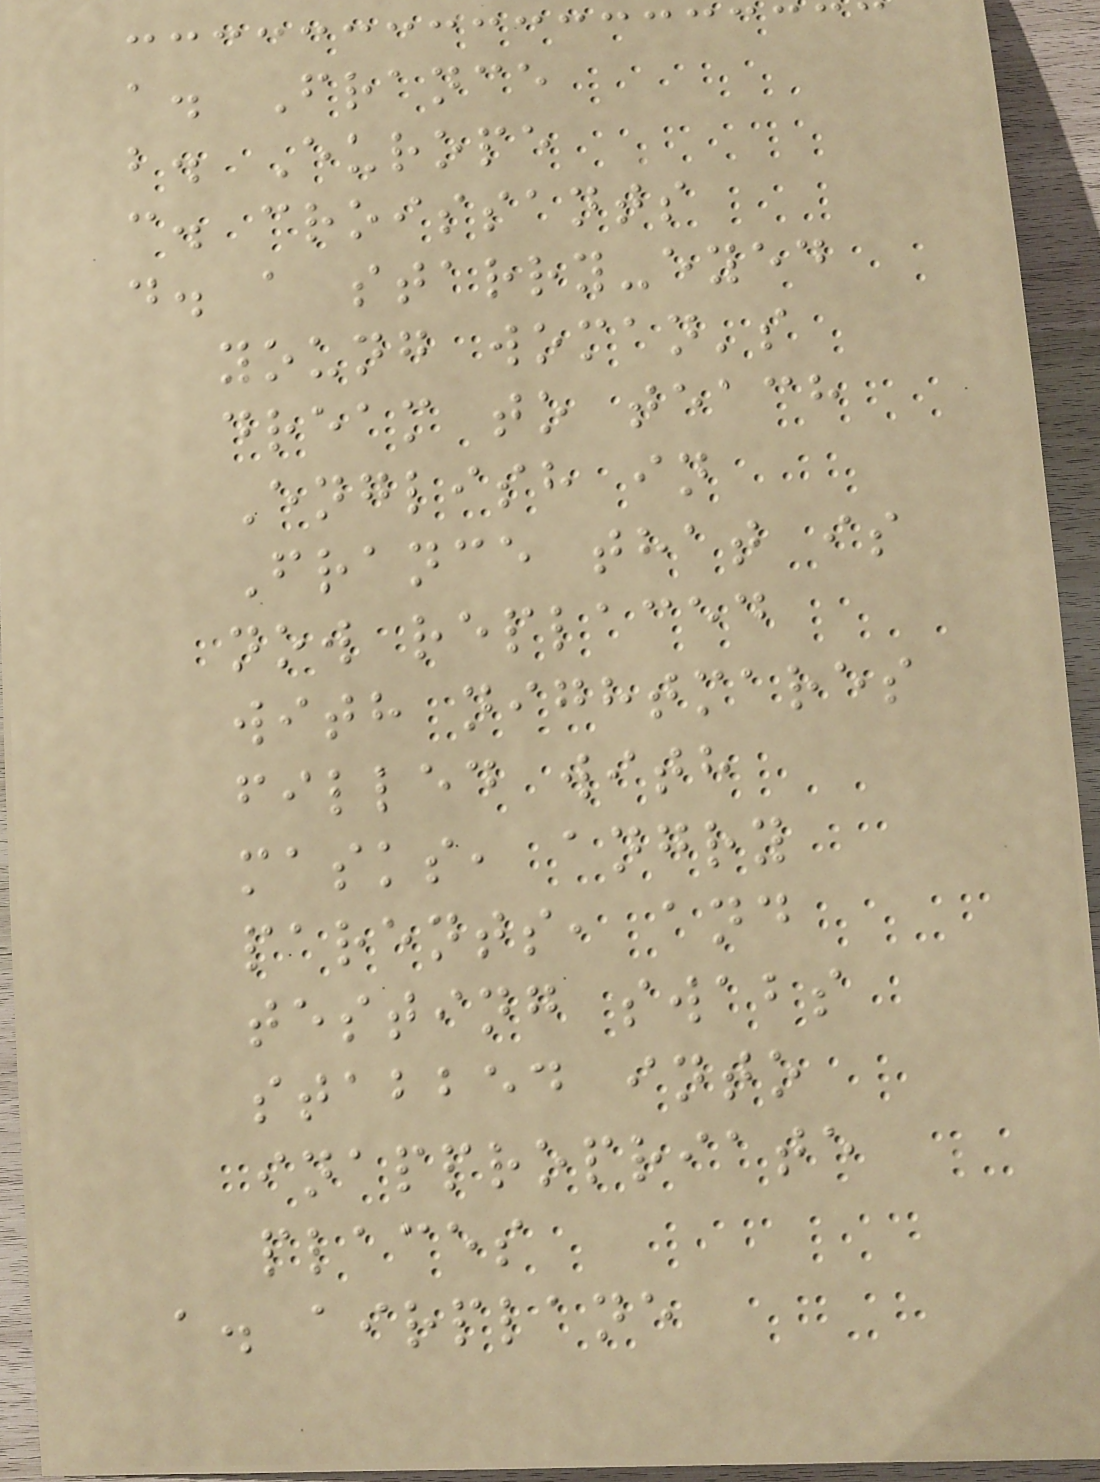a. France
b. Europe
c. croissants
d. a starry-eyed
young woman's
dream to teach
English in
France that is
now replaced
with nightmares
filled with
masks, angry
parents, and
testing swabs
stabbed into
inappropriate
places
a. airplane
